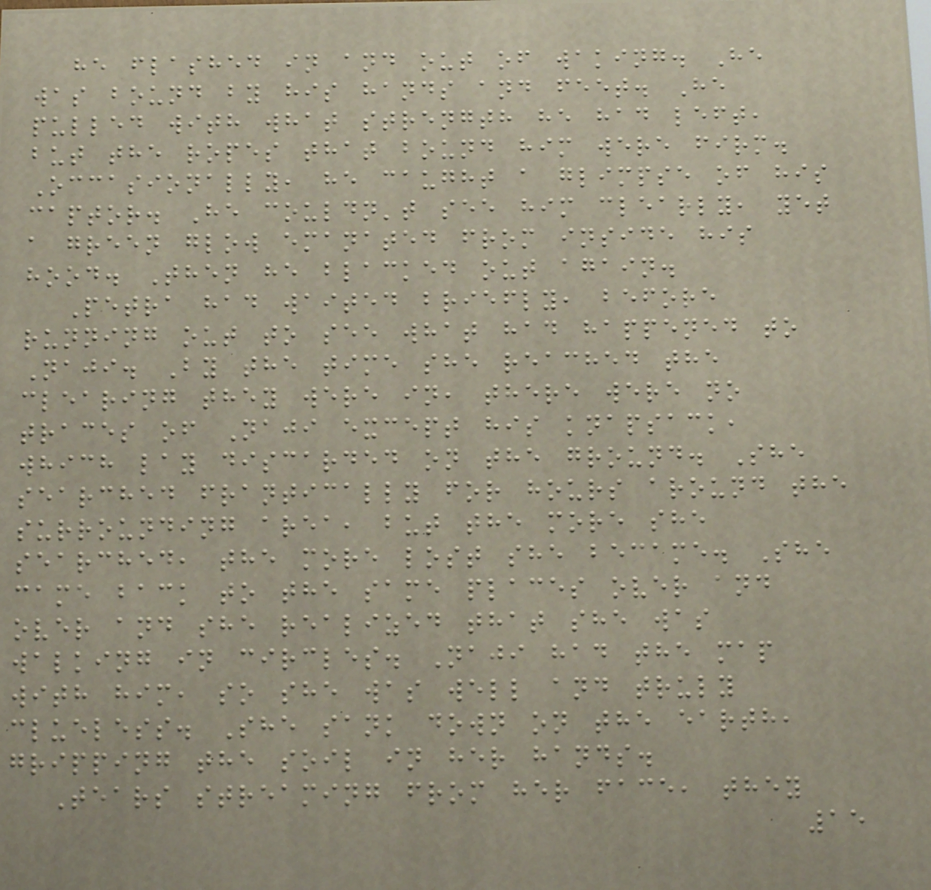he flashed in and out of waking. He
was bound by his hands and feet. He
pulled with what strength he had left,
but the ropes that bound him were firm.
Occasionally, he caught a glimpse of his
captor. He couldn't see him clearly, yet
a green glow emanated from inside his
hood. Then he blacked out again.
Petra had waited briefly, before
running out to see what had happened to
Naji. By the time she reached the
clearing they were in, there were no
traces of Naji except his knapsack,
which lay discarded on the ground. She
searched frantically for hours around the
surrounding area, but the more she
searched, the more lost she became. She
came back to the same places over and
over and she realized that she was
walking in circles. Naji had the map
with him, so she was well and truly
clueless. She sank down on the earth,
gripping the soil in her hands.
Tears streaming from her face, they
15
